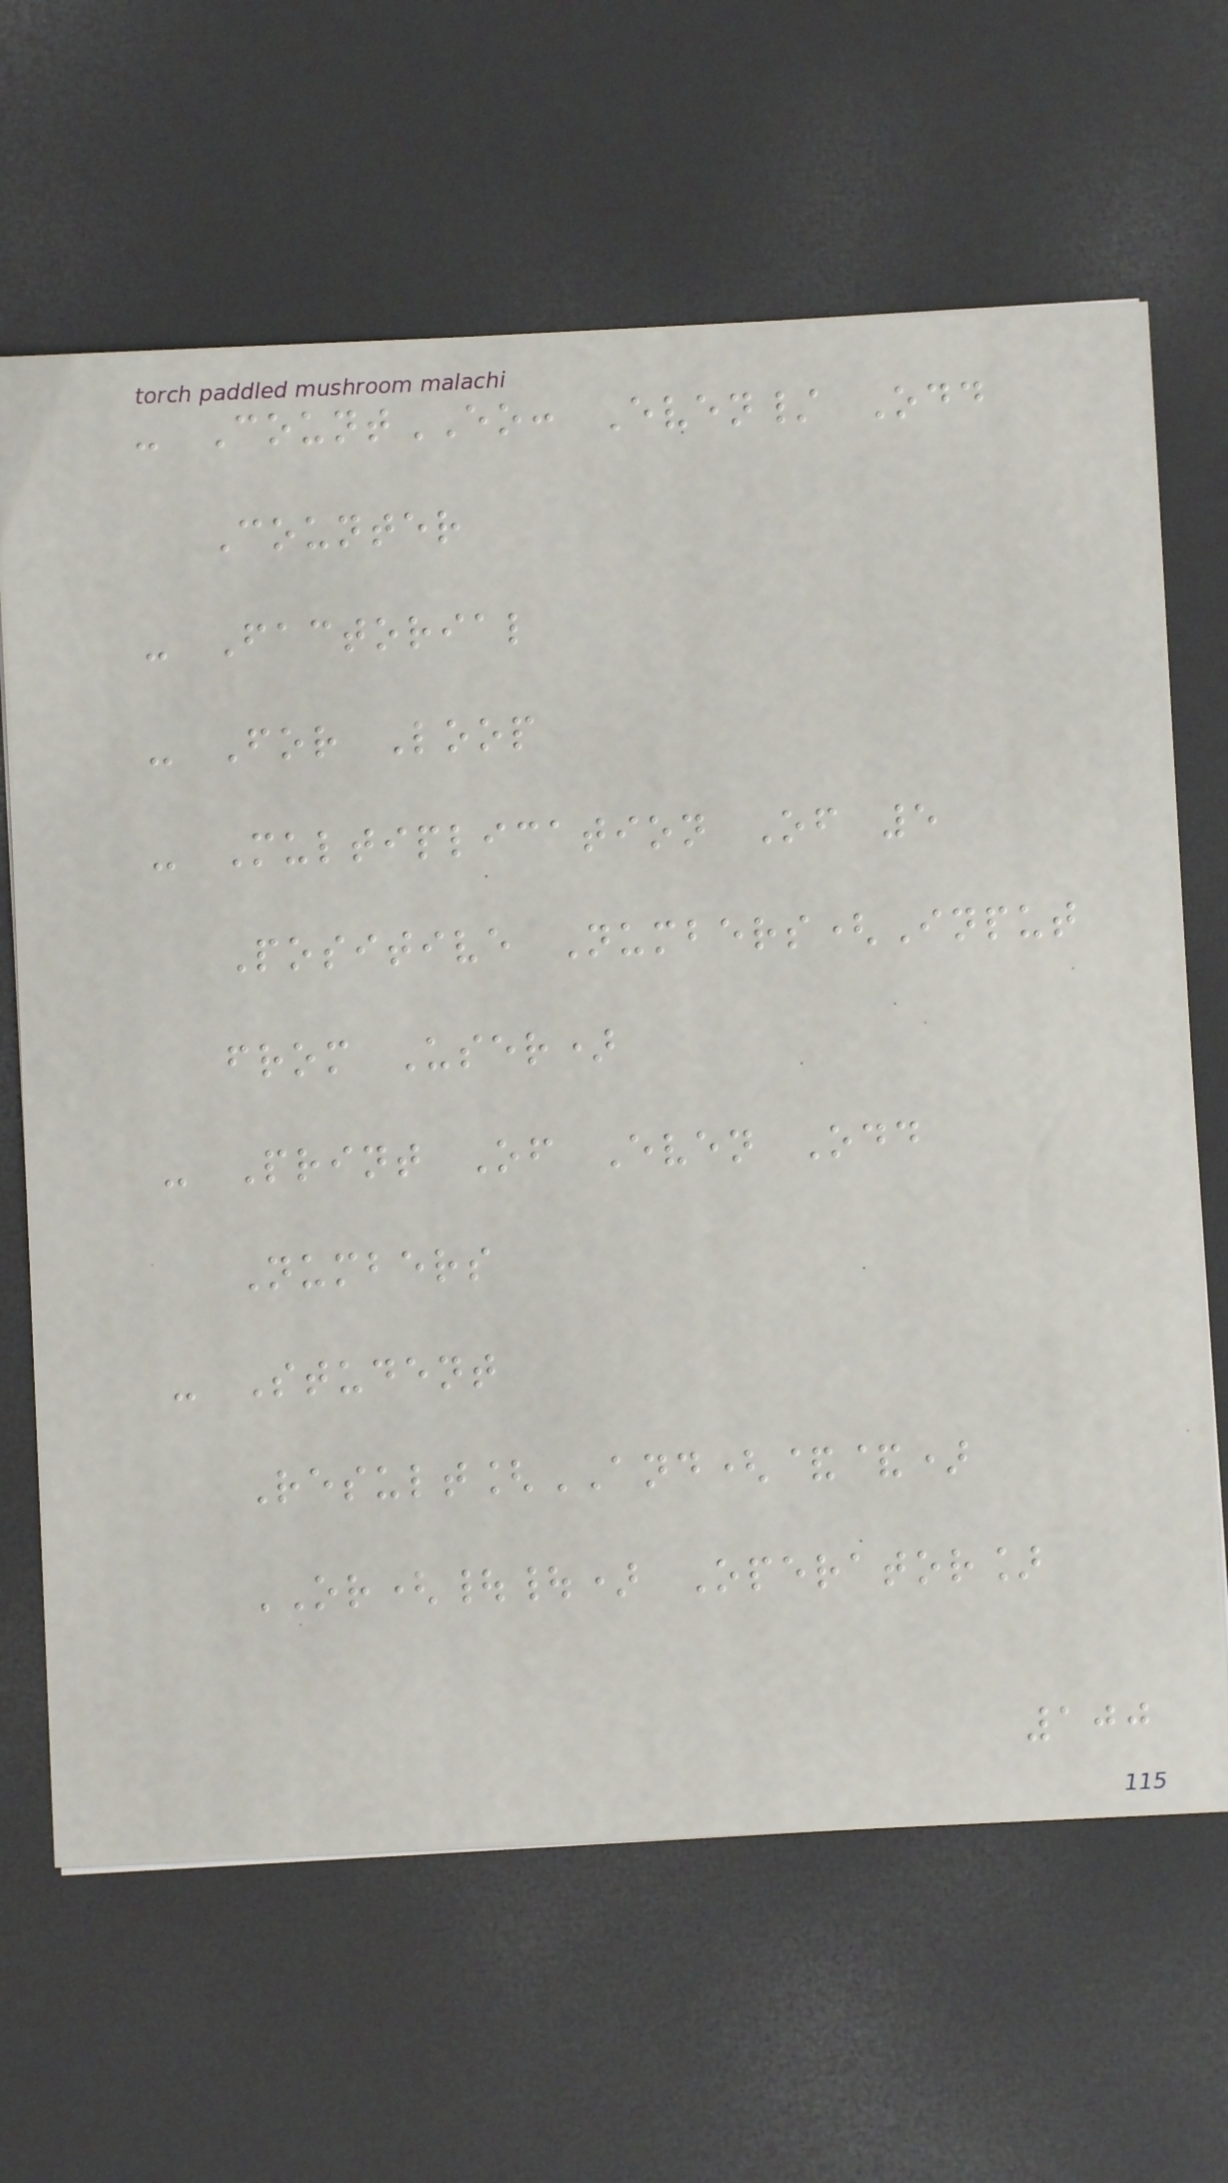- CountEO: Even/ Odd
Counter
- Factorial
- For Loop
- Multiplication Of 5
Positive Numbers(Input
from User)
- Print Of Even Odd
Numbers
- Student
Result[AND(&&)
OR(||) Operator]
100
